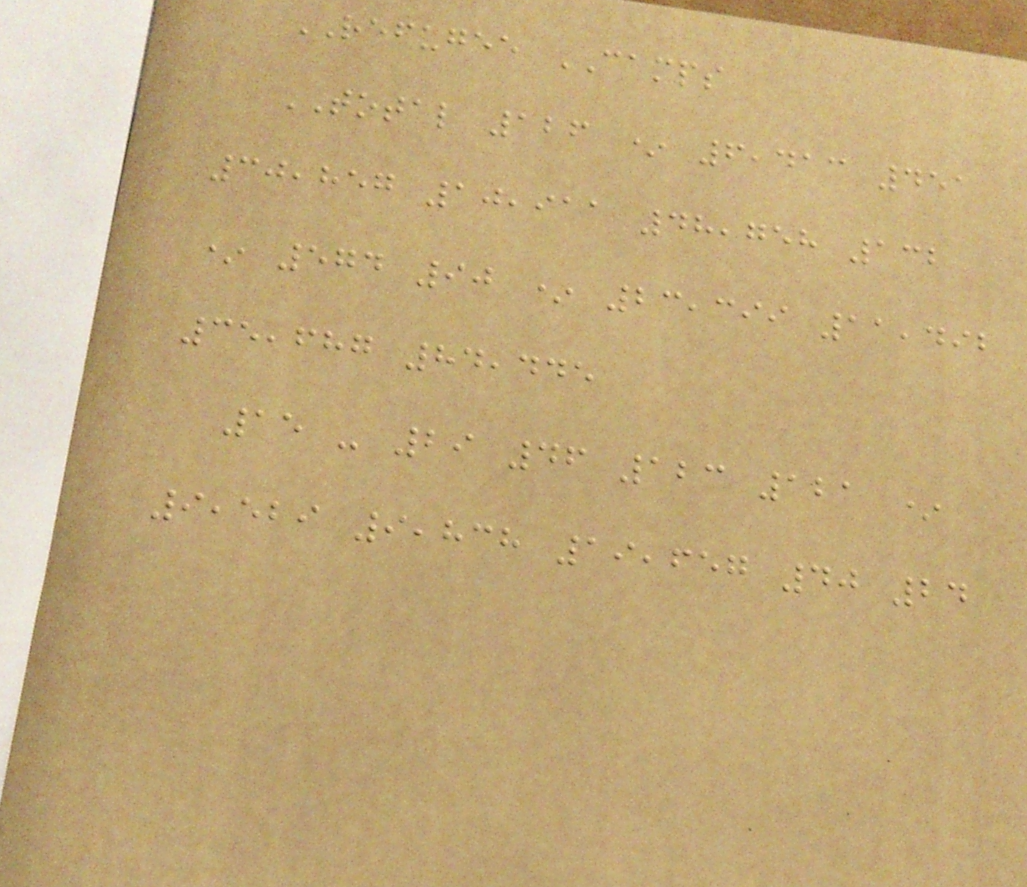REFUGEE CAMPS
TOTAL 126 * 6,413 451
30,857 10,911 48,758 132
* 574 90 * 23,399 11,492
35,687 84,445
15 - 29 46 123 121 *
9,529 9,838 19,657 40 24
